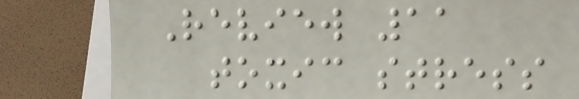Review 11
toxic stress
